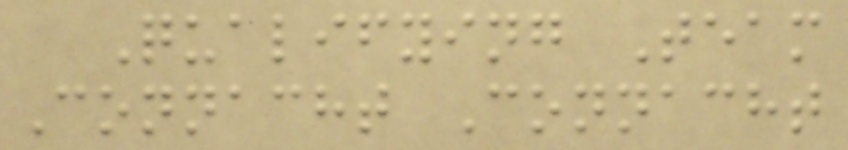Qualifying Team
Connacht Connacht
